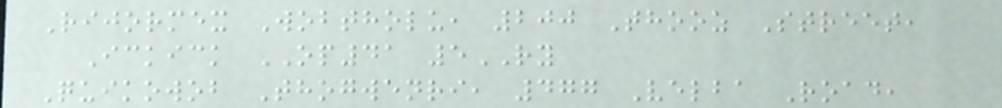Rijormex Wobtholu, 200 Thooz Street,
Ickick OP41 5RY
Quikowob Thogwenri, 477 Velba Road,
